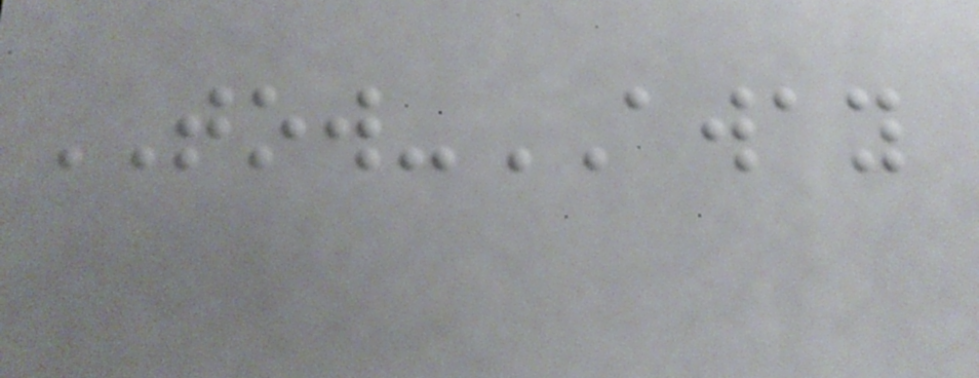TOW-AWAY
